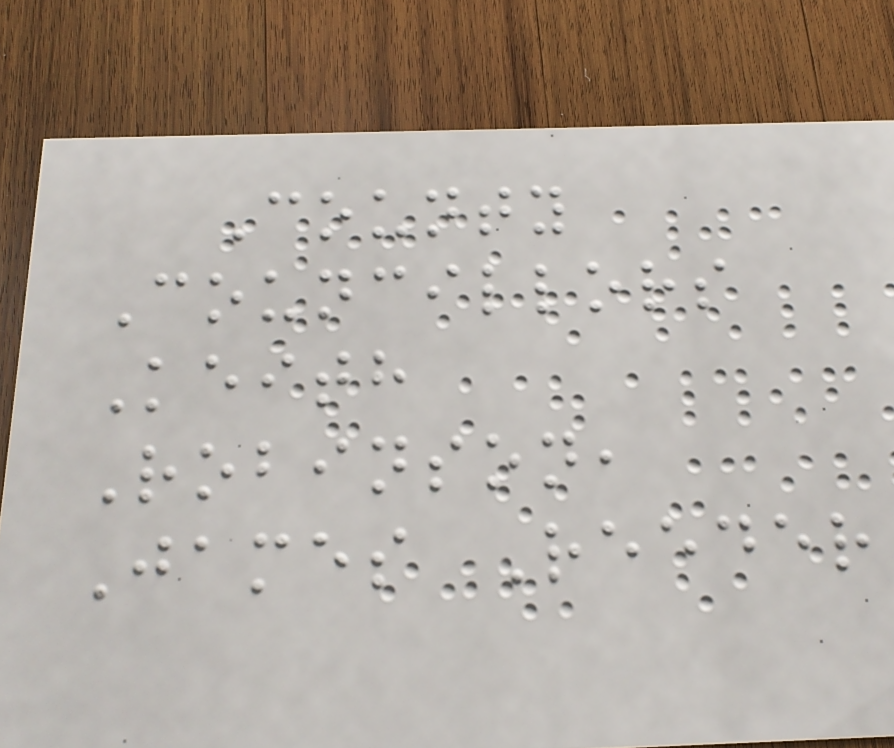County
Councillors
Keith
Robinson,
James Reeder
